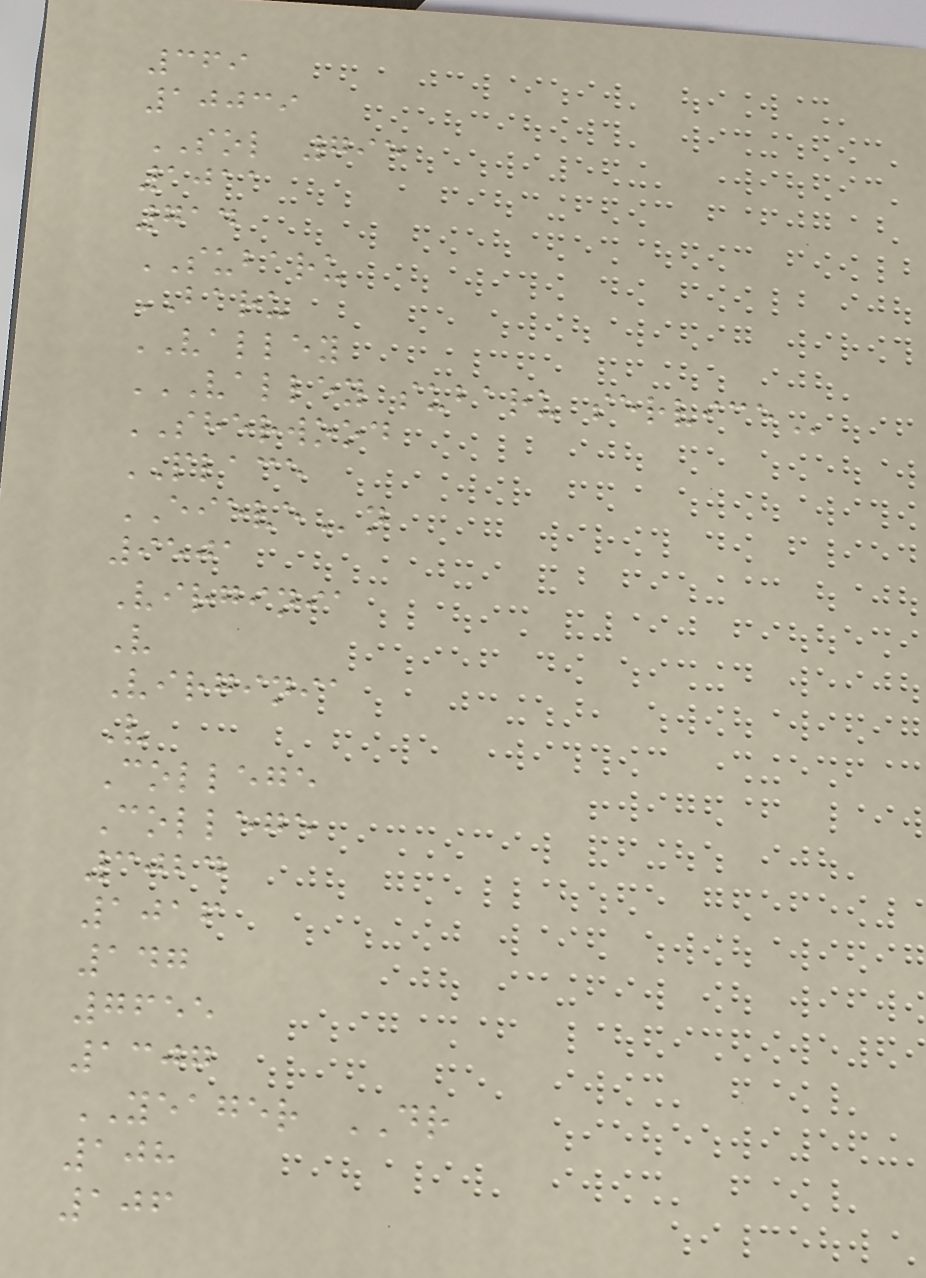369
10039
SOL 795
1011
714
SUBARU
BARU
VALLEY
VALLEY SUBARU SERVICE
SHERWOOD
PLACE
EIEVEn
9501
Virginia
V
Virginia
V
College
College
3024
1016
147
7655
1307
YEAGER DR
108
106
